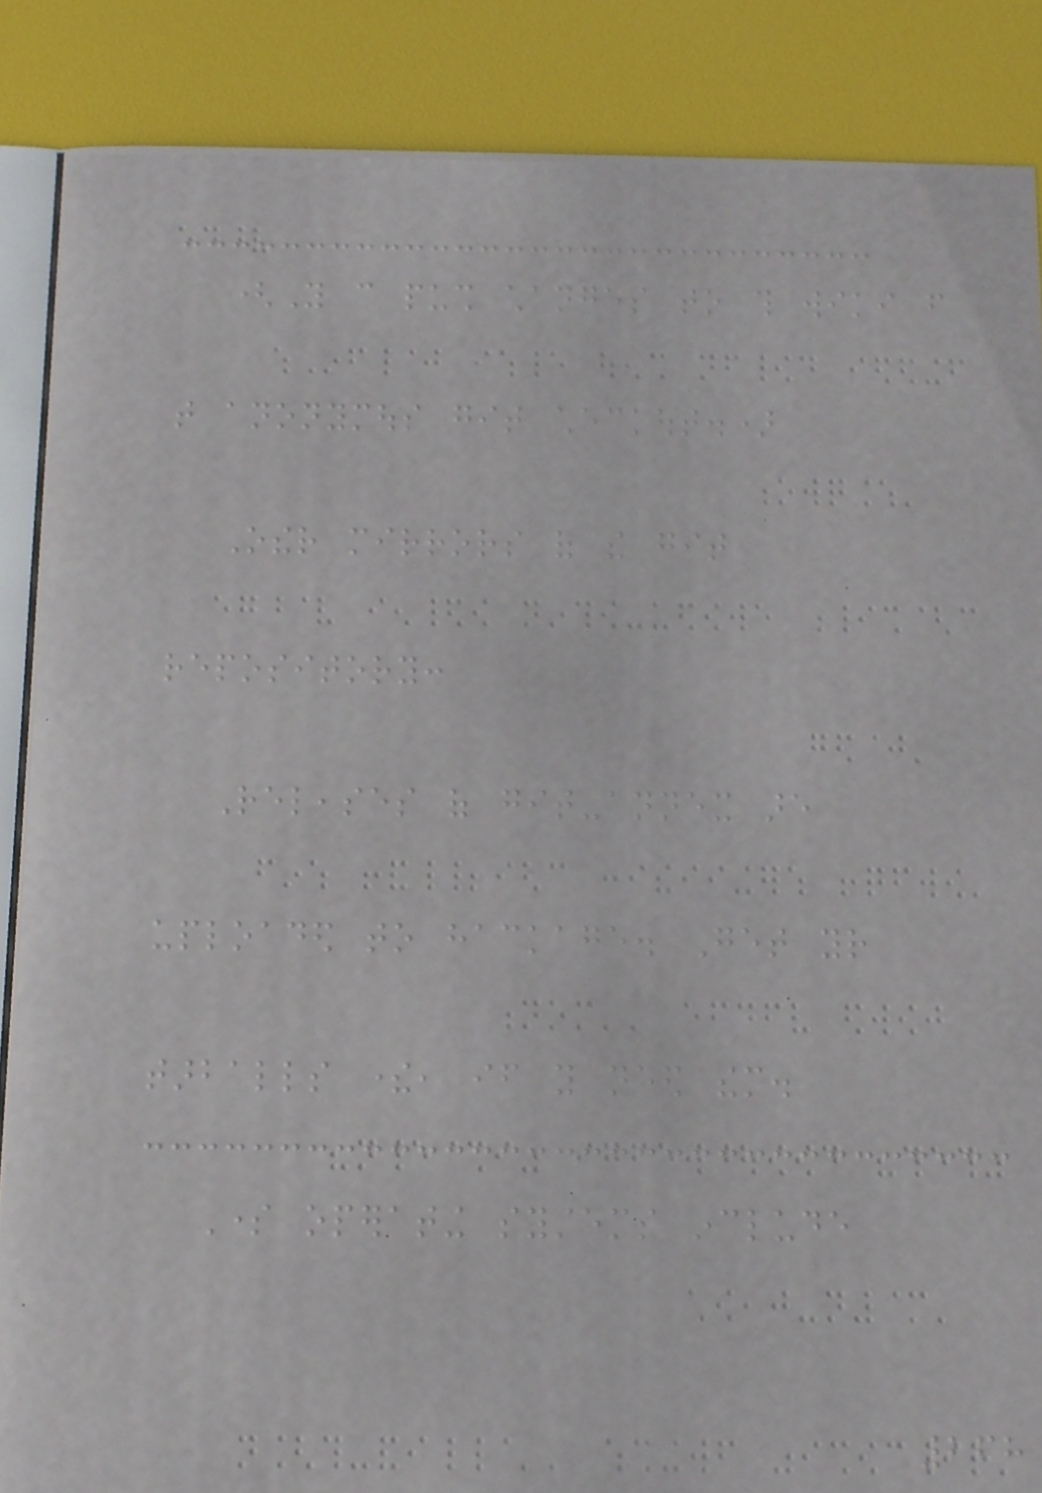(You can push changes to this wiki from
that anonymous git checkout.)
Other mirrors of the git
repository:
Releases of git-annex are
uploaded to hackage. Get your
tarballs there, if you need them.
Some operating systems include
268
